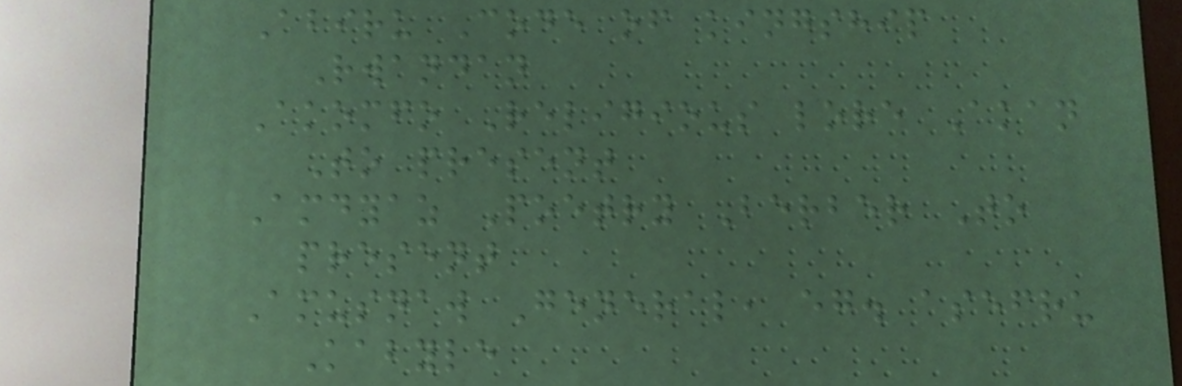Abiru Code of kingship
Rwandan
Akomfo Religious lore Akan
To present
Amdyaz Poetry Berber To
present
Amusnaw General, eg. asefru
Kabyle
